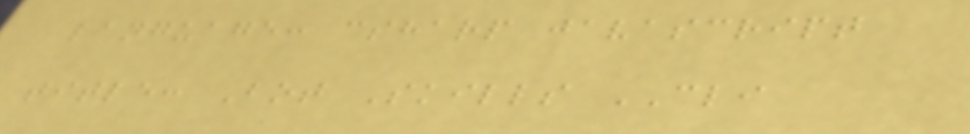language: csharp javascript
title: Bot Skills CLI
